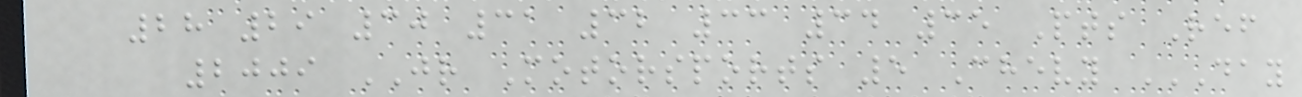28 29 30 31 32 33 34 35 Pts Ref
2009 JR Motorsports 5 Chevy DAY
